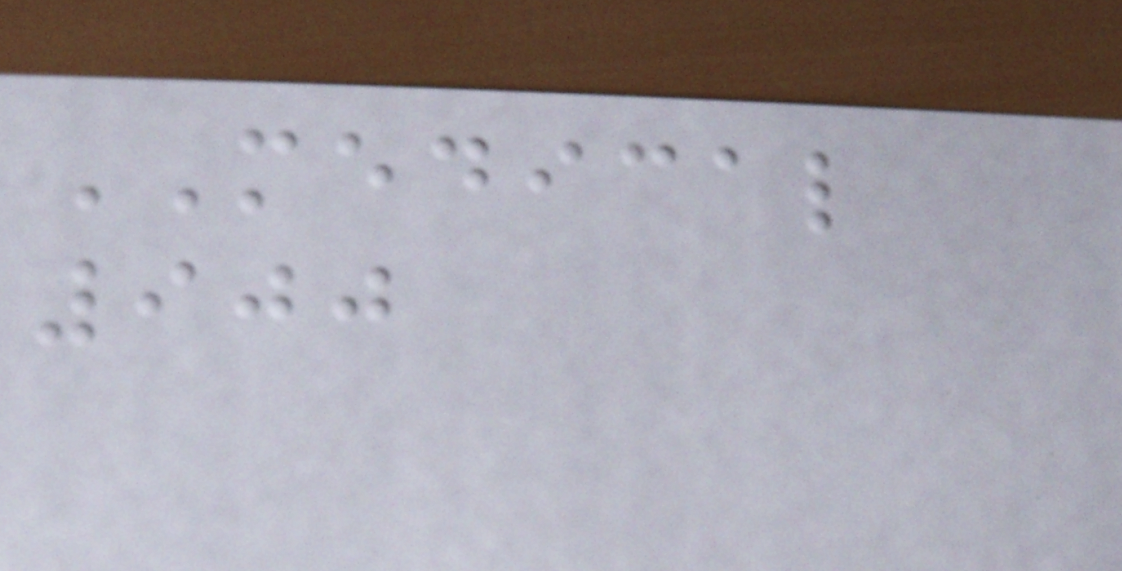MEDICAL
900
